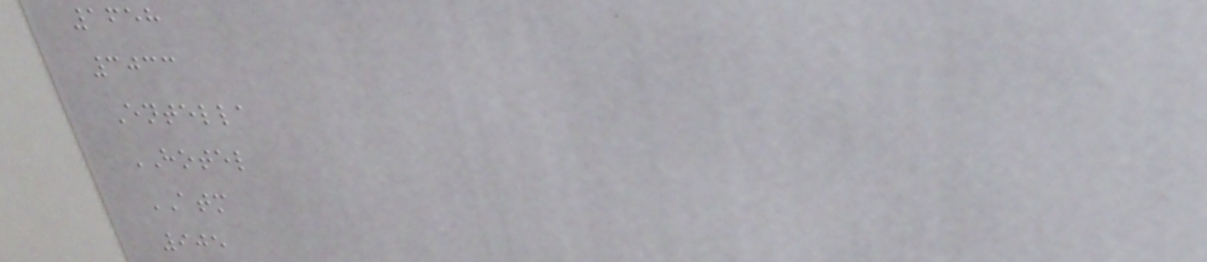1658
3033
Entella
HOTEL
ATM
905
